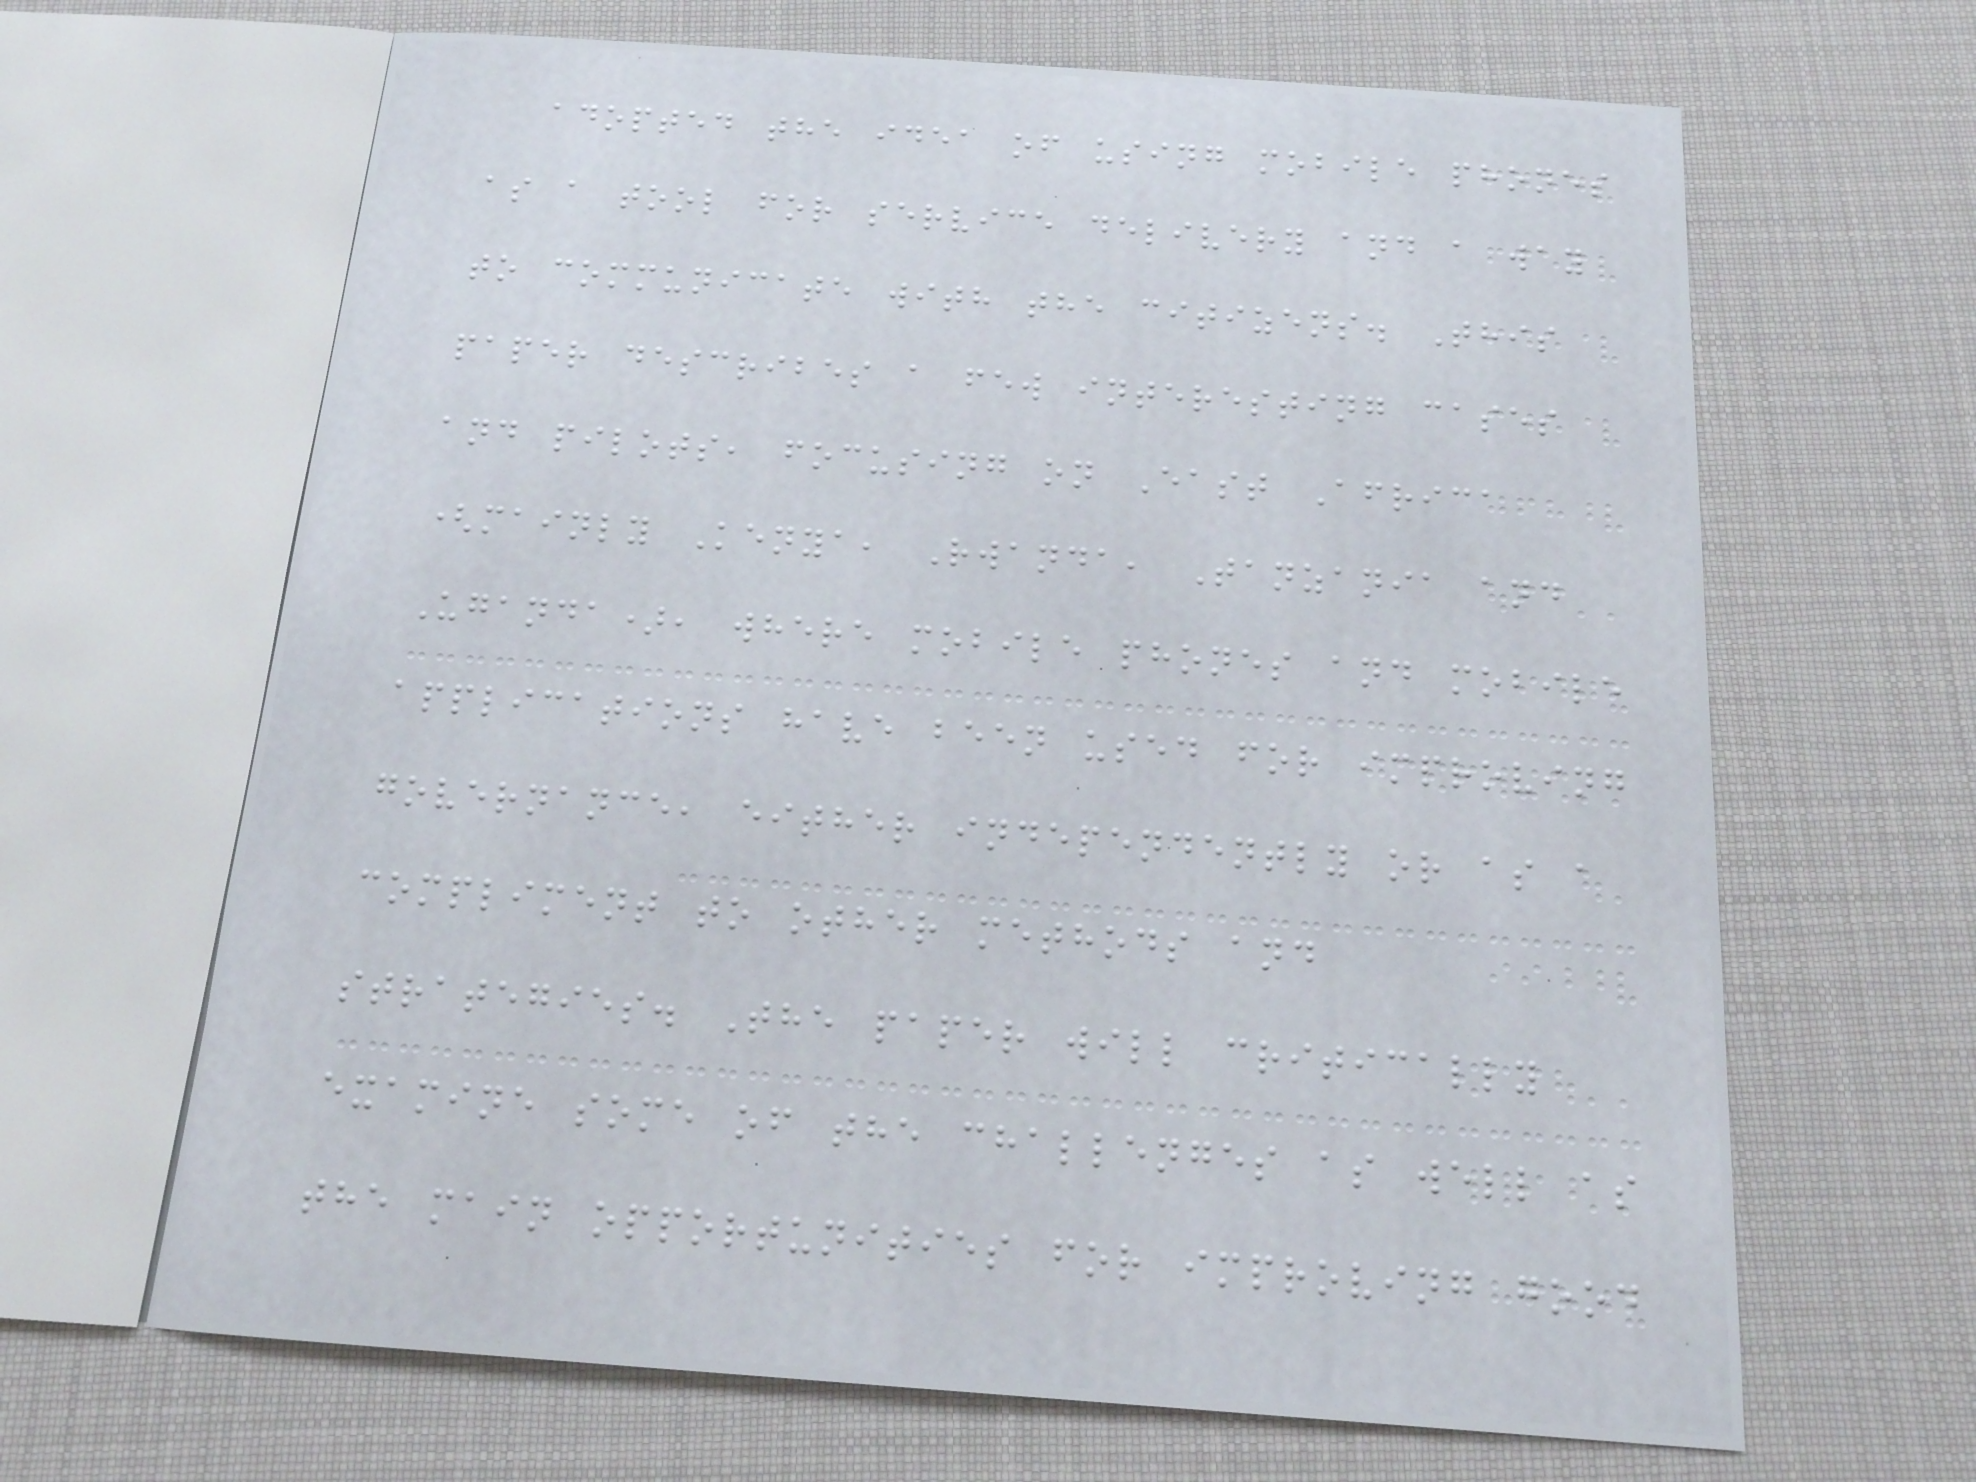adopted the idea of using mobile phones
as a tool for service delivery and a way
to communicate with the citizens. This
paper describes a few interesting cases
and pilots, focusing on East Africa
(mainly Kenya, Rwanda, Tanzania and
Uganda), where mobile phones and mobile
applications have been used for improving
governance, either independently or as a
compliment to other methods and
strategies. The paper will critically
examine some of the challenges as well as
the main opportunities for improving good
